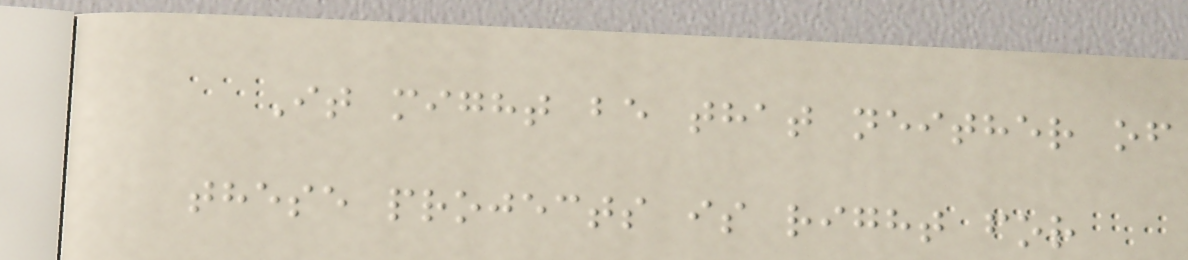It might be that neither of
these projects is right for
